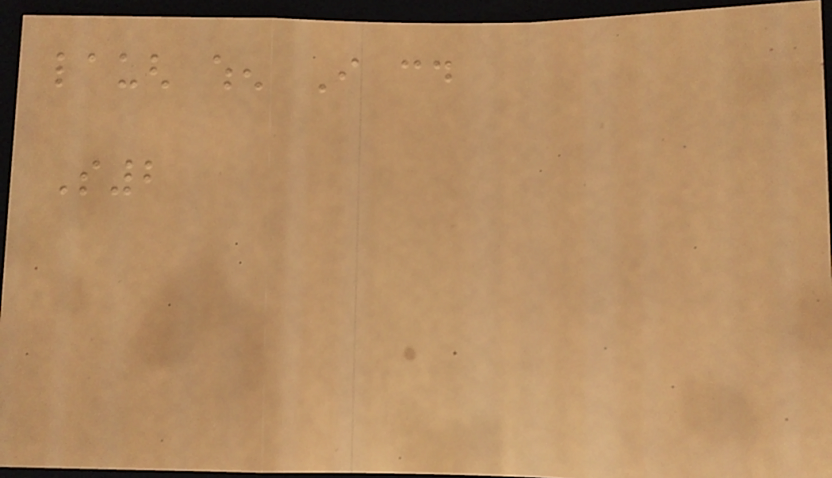laugh when I could
S2
